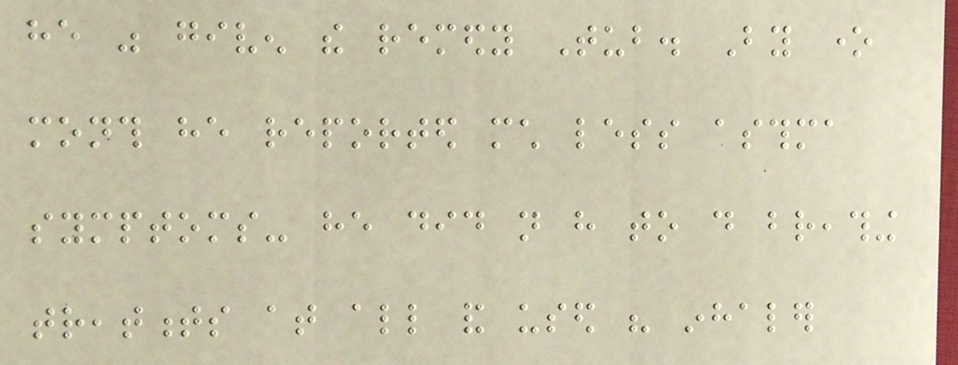he was given the remedy Tub. By one
month he reported much less asthma
symptoms- he did not have to do breathing
treatments at all and used his inhaler
